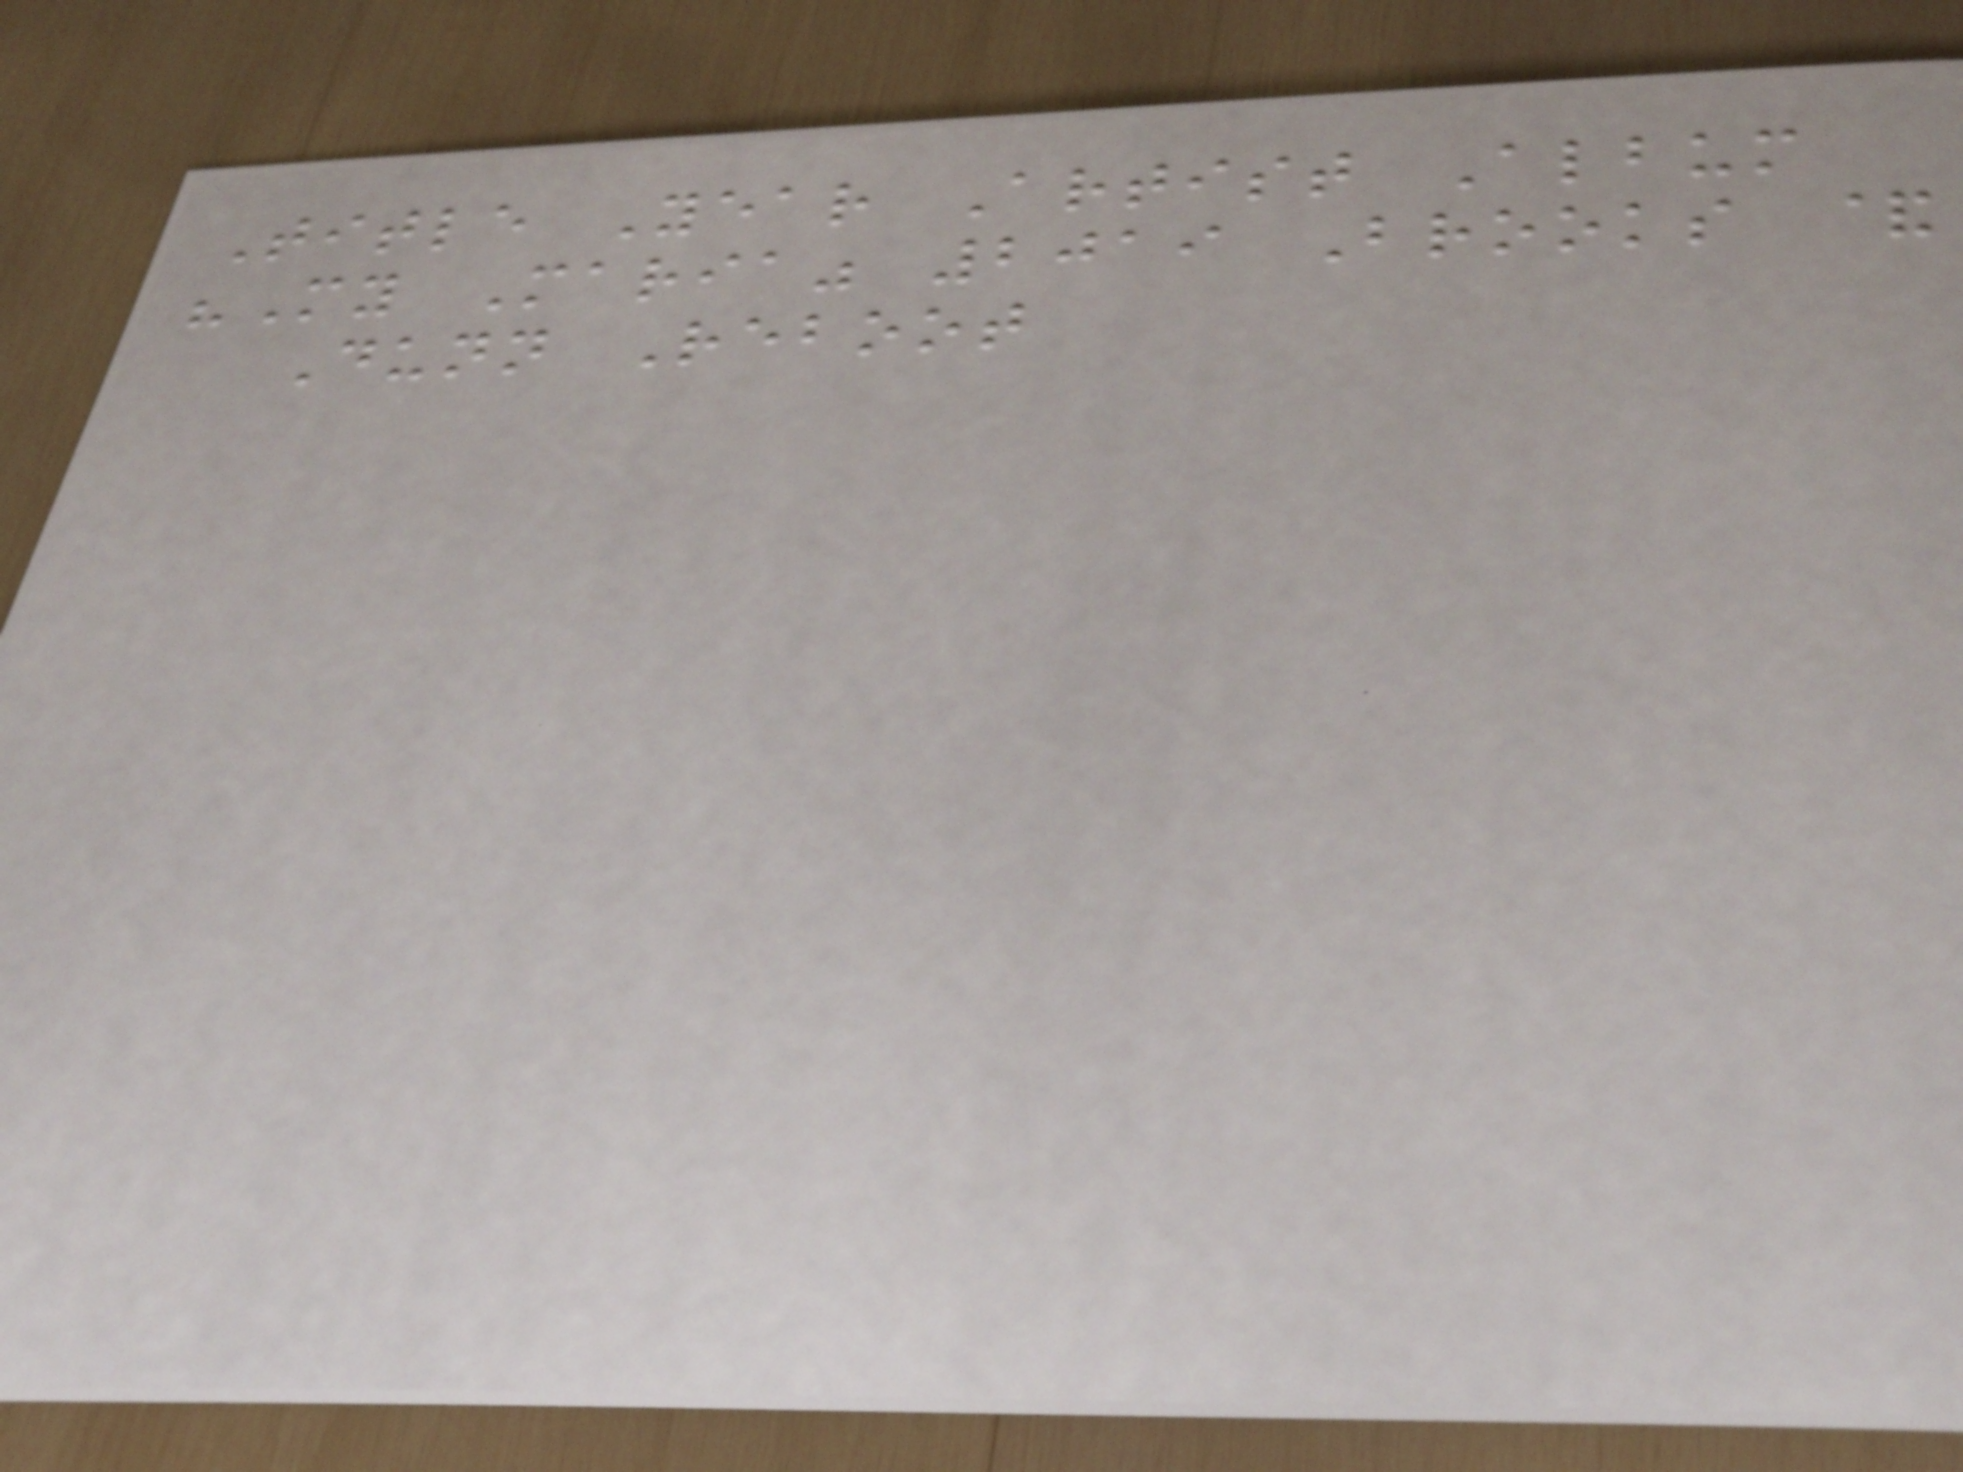Title Year Artist Album
"My Maria" 2019 Brooks &
Dunn Reboot
